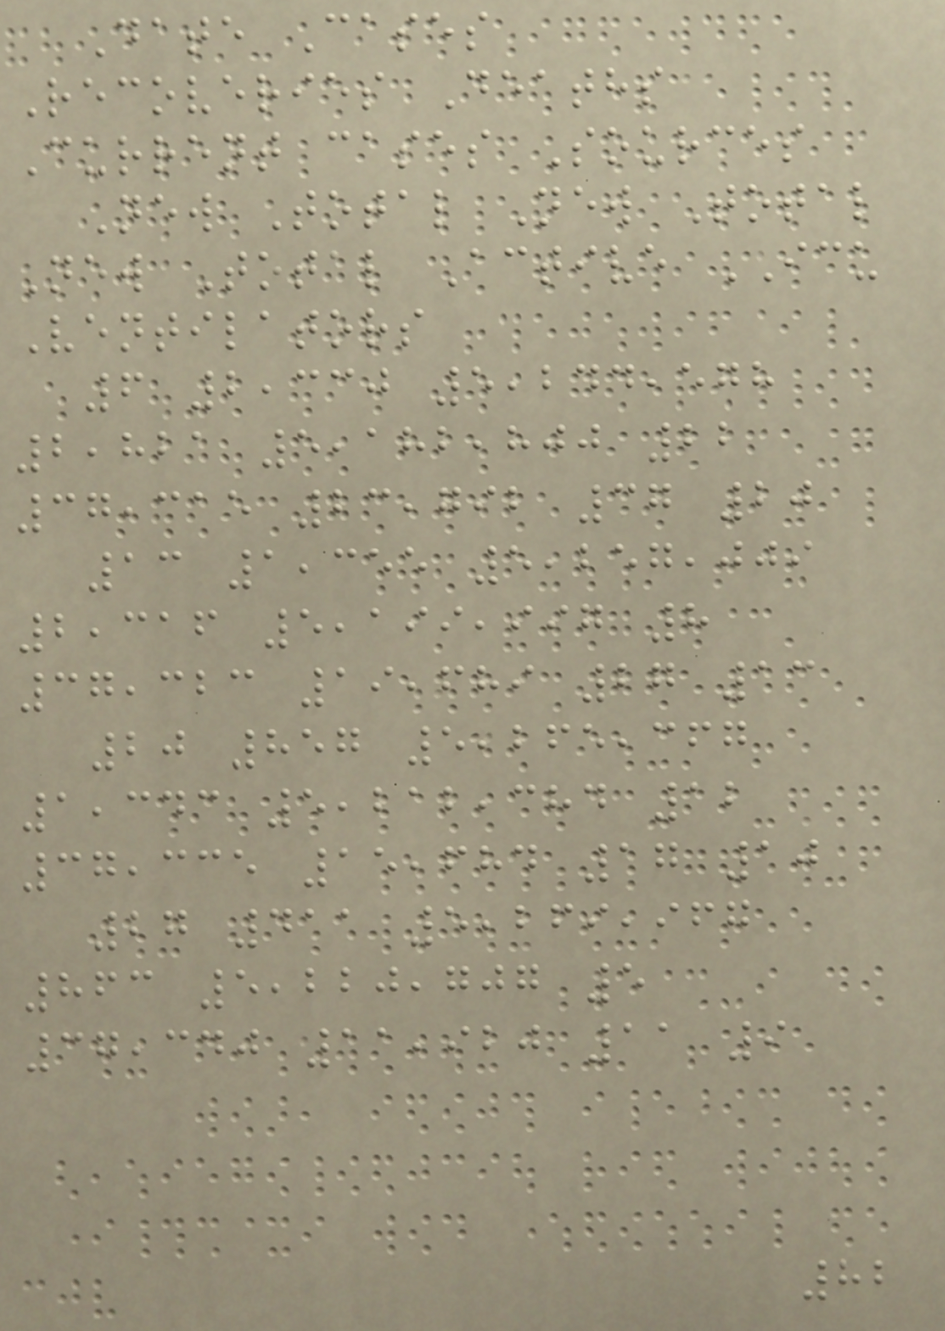Date Cases
Recoveries Deaths
Current cases Sources
New Total New Total
New Total Active ICU
Ventilators
6 2,330 5,244,578
2,821 5,182,800 22
37,315 23,792 37 20
13 1,355 5,257,009
2,316 5,199,997 8
37,323 19,689 27 13
20 857 5,265,367
1,343 5,212,384 12
37,335 15,684 17 10
27 411 5,269,967
863 5,220,707 5
37,340 11,920 11 9
82
